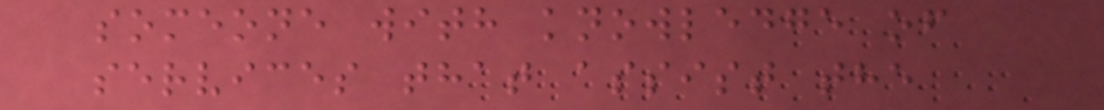someone with knowledge of
services that assist the
